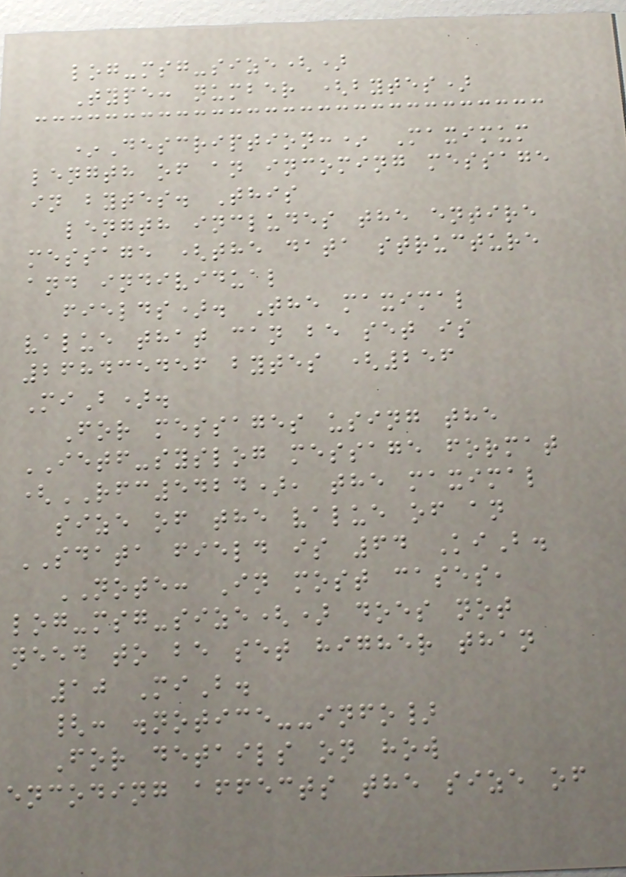log-msg-size()
Type: number (bytes)
*Description:* Maximum
length of an incoming message
in bytes. This
length includes the entire
message (the data structure
and individual
fields). The maximal
value that can be set is
268435456 bytes (256
MiB).
For messages using the
IETF-syslog message format
(RFC5424), the maximal
size of the value of an
SDATA field is 64 KiB.
NOTE: In most cases,
log-msg-size() does not
need to be set higher than
10 MiB.
{: .notice--info}
For details on how
encoding affects the size of
